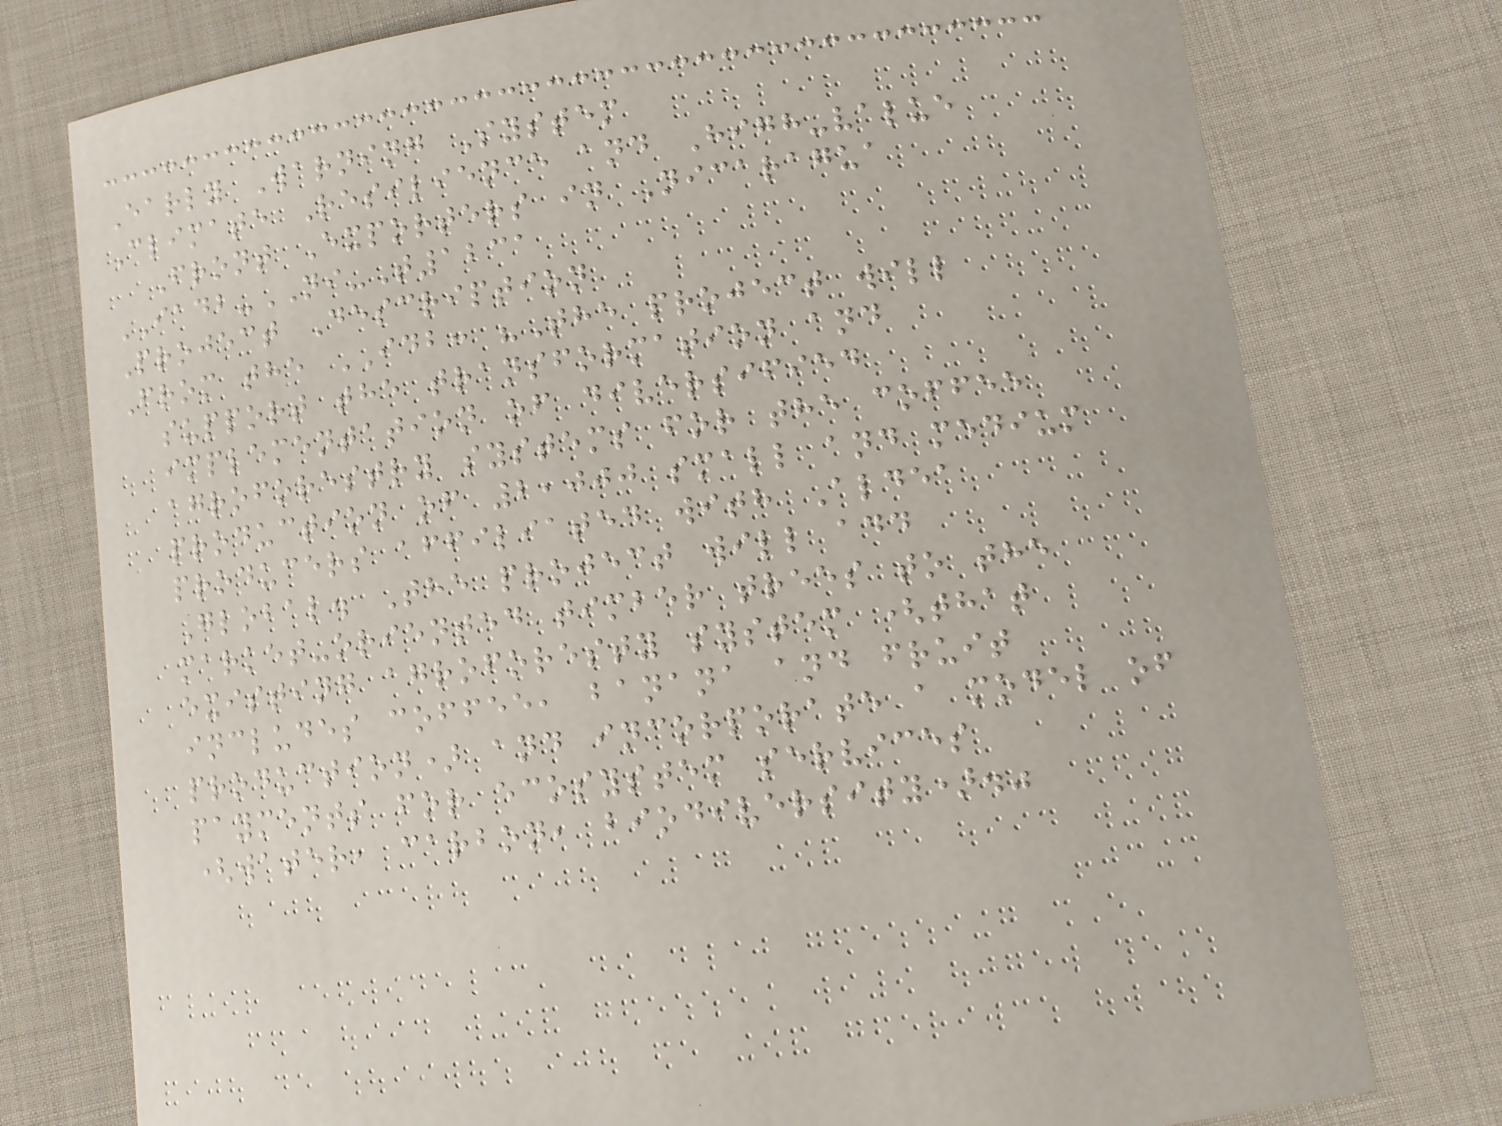Early Warning System
Climate Resilience and High-value
Front Exporters in Nicaragua
IADB-NI-T1231
Project Description
From the IDB: "The project will
support the transformation and
implementation of diversified
agroforestry systems for the coffee
production of 2,000 small and medium
producers affiliated with Aldea
Global. The project will add
market-oriented timber trees to the
existing agroforesty system (that
includes coffee, banana and fruit
production) and incorporate a model of
payments for ecosystem services
(water, carbon, biodiversity)."
